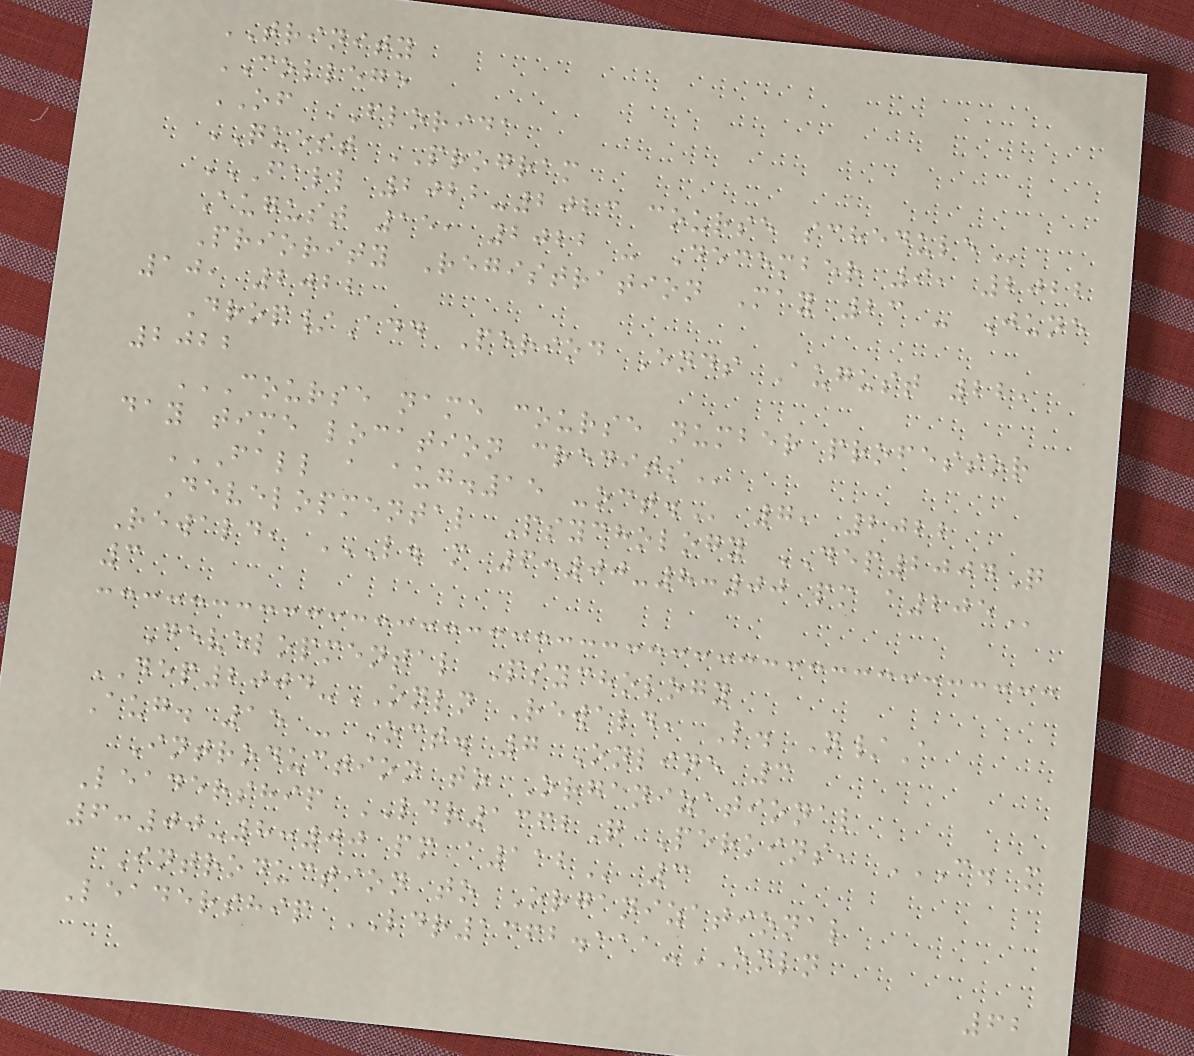TRINITY
COLLEGE
OF FLORIDA
QUEST PROGRAM
FALL 2022-2023 COURSE SCHEDULE
August 15, 2022 - December 9, 2022
Priority Registration May 23 - June
10, 2022
Drop/Add Period Ends August 22,
2022
COURSE NAME COURSE NUMBER PROFESSOR
DAY TIME LOCATION CREDITS
FALL A AUG.15 -OCT. 7, 2022
Developmental Psychology DEP2004Q
Rewald, L. M 6:00-8:00 PM A205
3
Developmental Psychology
DEP2004-ONLN Rewald, L. N/A
Aug. 15 - Oct. 7 Online 3
Introduction to Organizational
Leadership LDR1362Q Perkins, C. M
6:00-8:00 PM A112 3
Introduction to Organizational
Leadership LDR1362.111-ONLN
62
